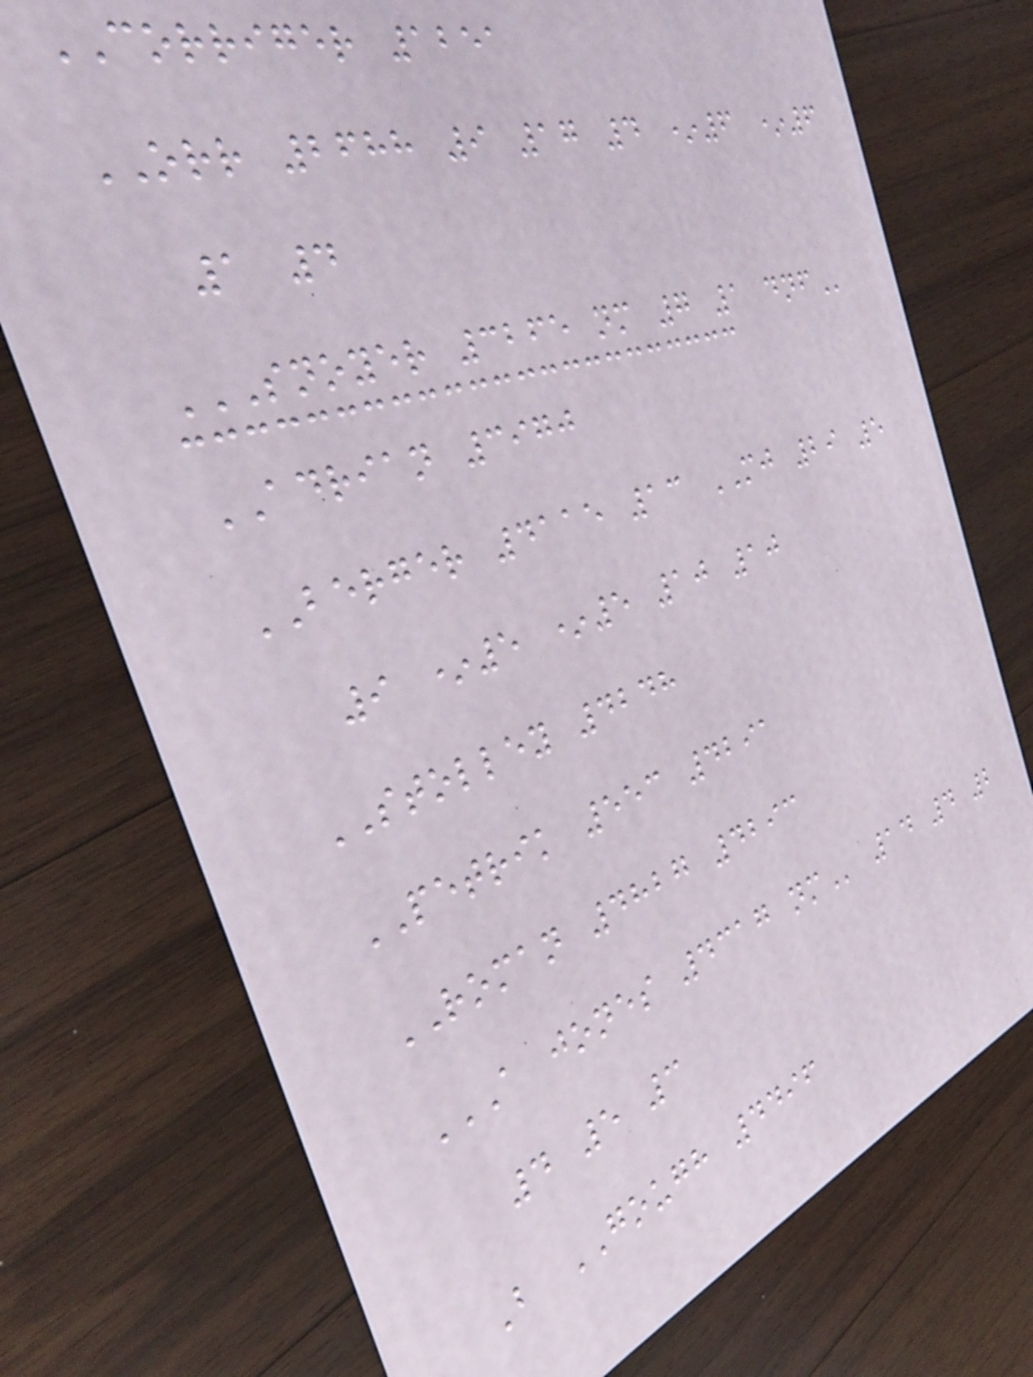CORRIGER 1251
ORR 2688 9 17 4 *6 *6
1 4
SNOYER 3265 NM 7 1 DNF
ADRIAN 3970
BERGER 4115 13 MJ 29 5
9 *5 *5 10 10
STOLLEY 4248
PETRIK 553 4291
ROMAN 4827 4293
A JONES 4317 NM 14 4 2
4 5 3
B GOUGH 4496
